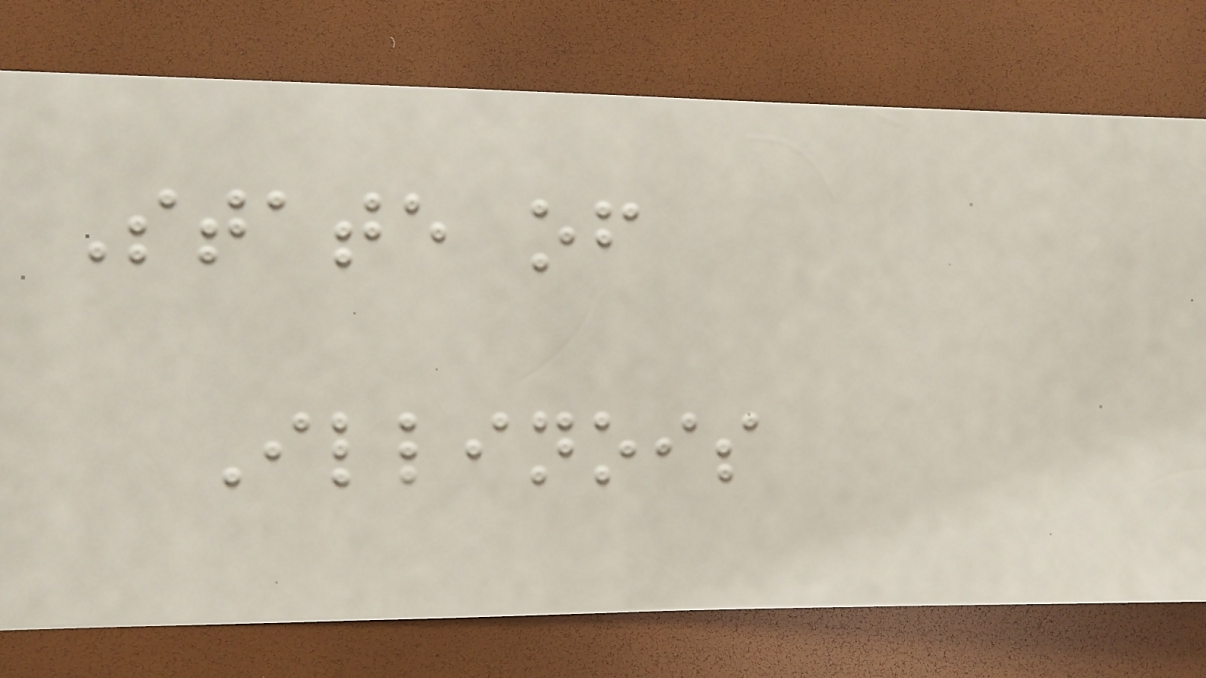State of
Illinois
